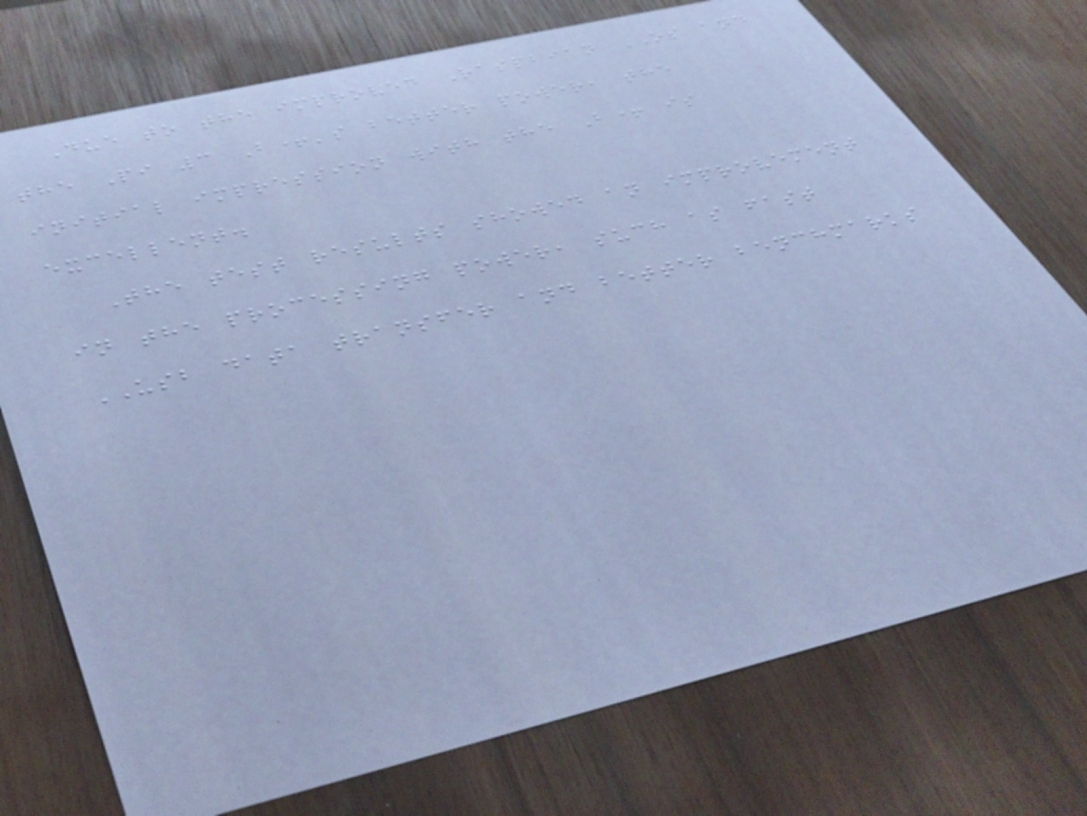Due to the improved Raspbian OS and
the Pi 3 B+'s better power, the
initial impression with the B+ is
excellent.
The test results showed an improvement
in the processing power, such as fast
USB data transfer and better benchmarks
